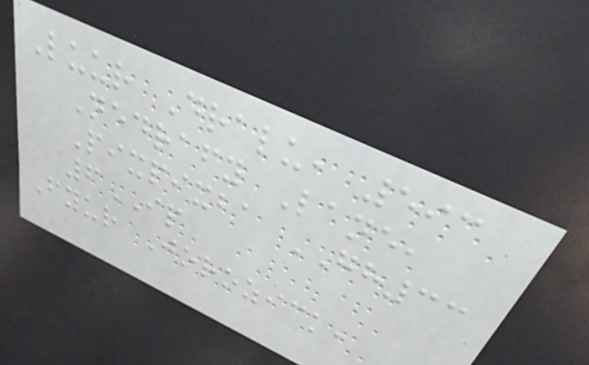Luur Dralu, 593
Nedrafy Lane,
Pixpixba GH33
6IP
Fyur Jorozick,
